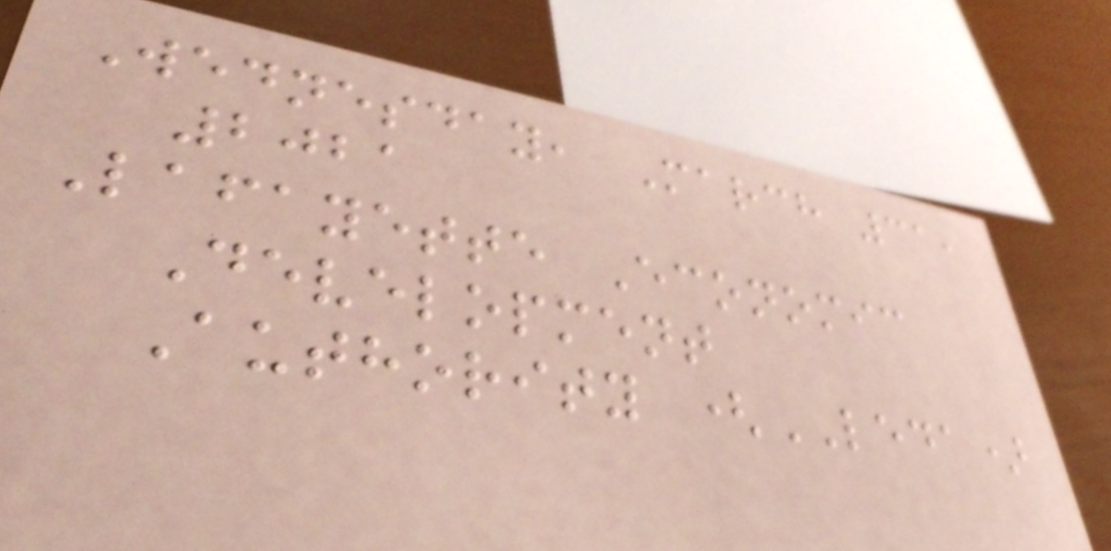Wednesday, March 31,
2021
Lafayette Economic
Development
Authority (LEDA)
